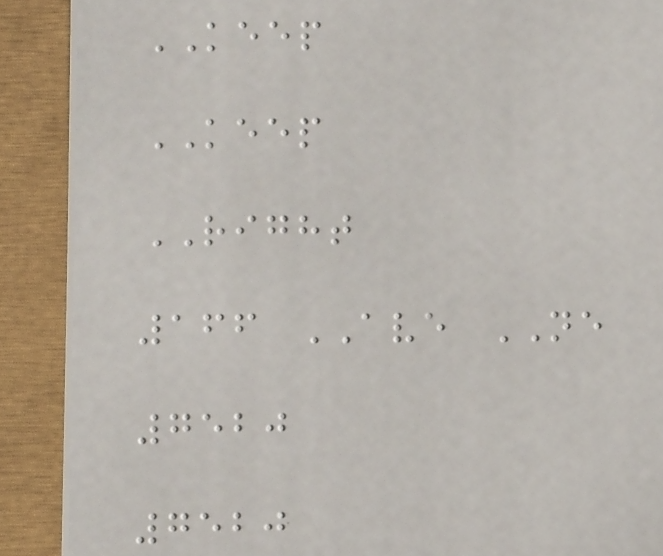KEEP
KEEP
RIGHT
166 AVE NE
7520
7520
